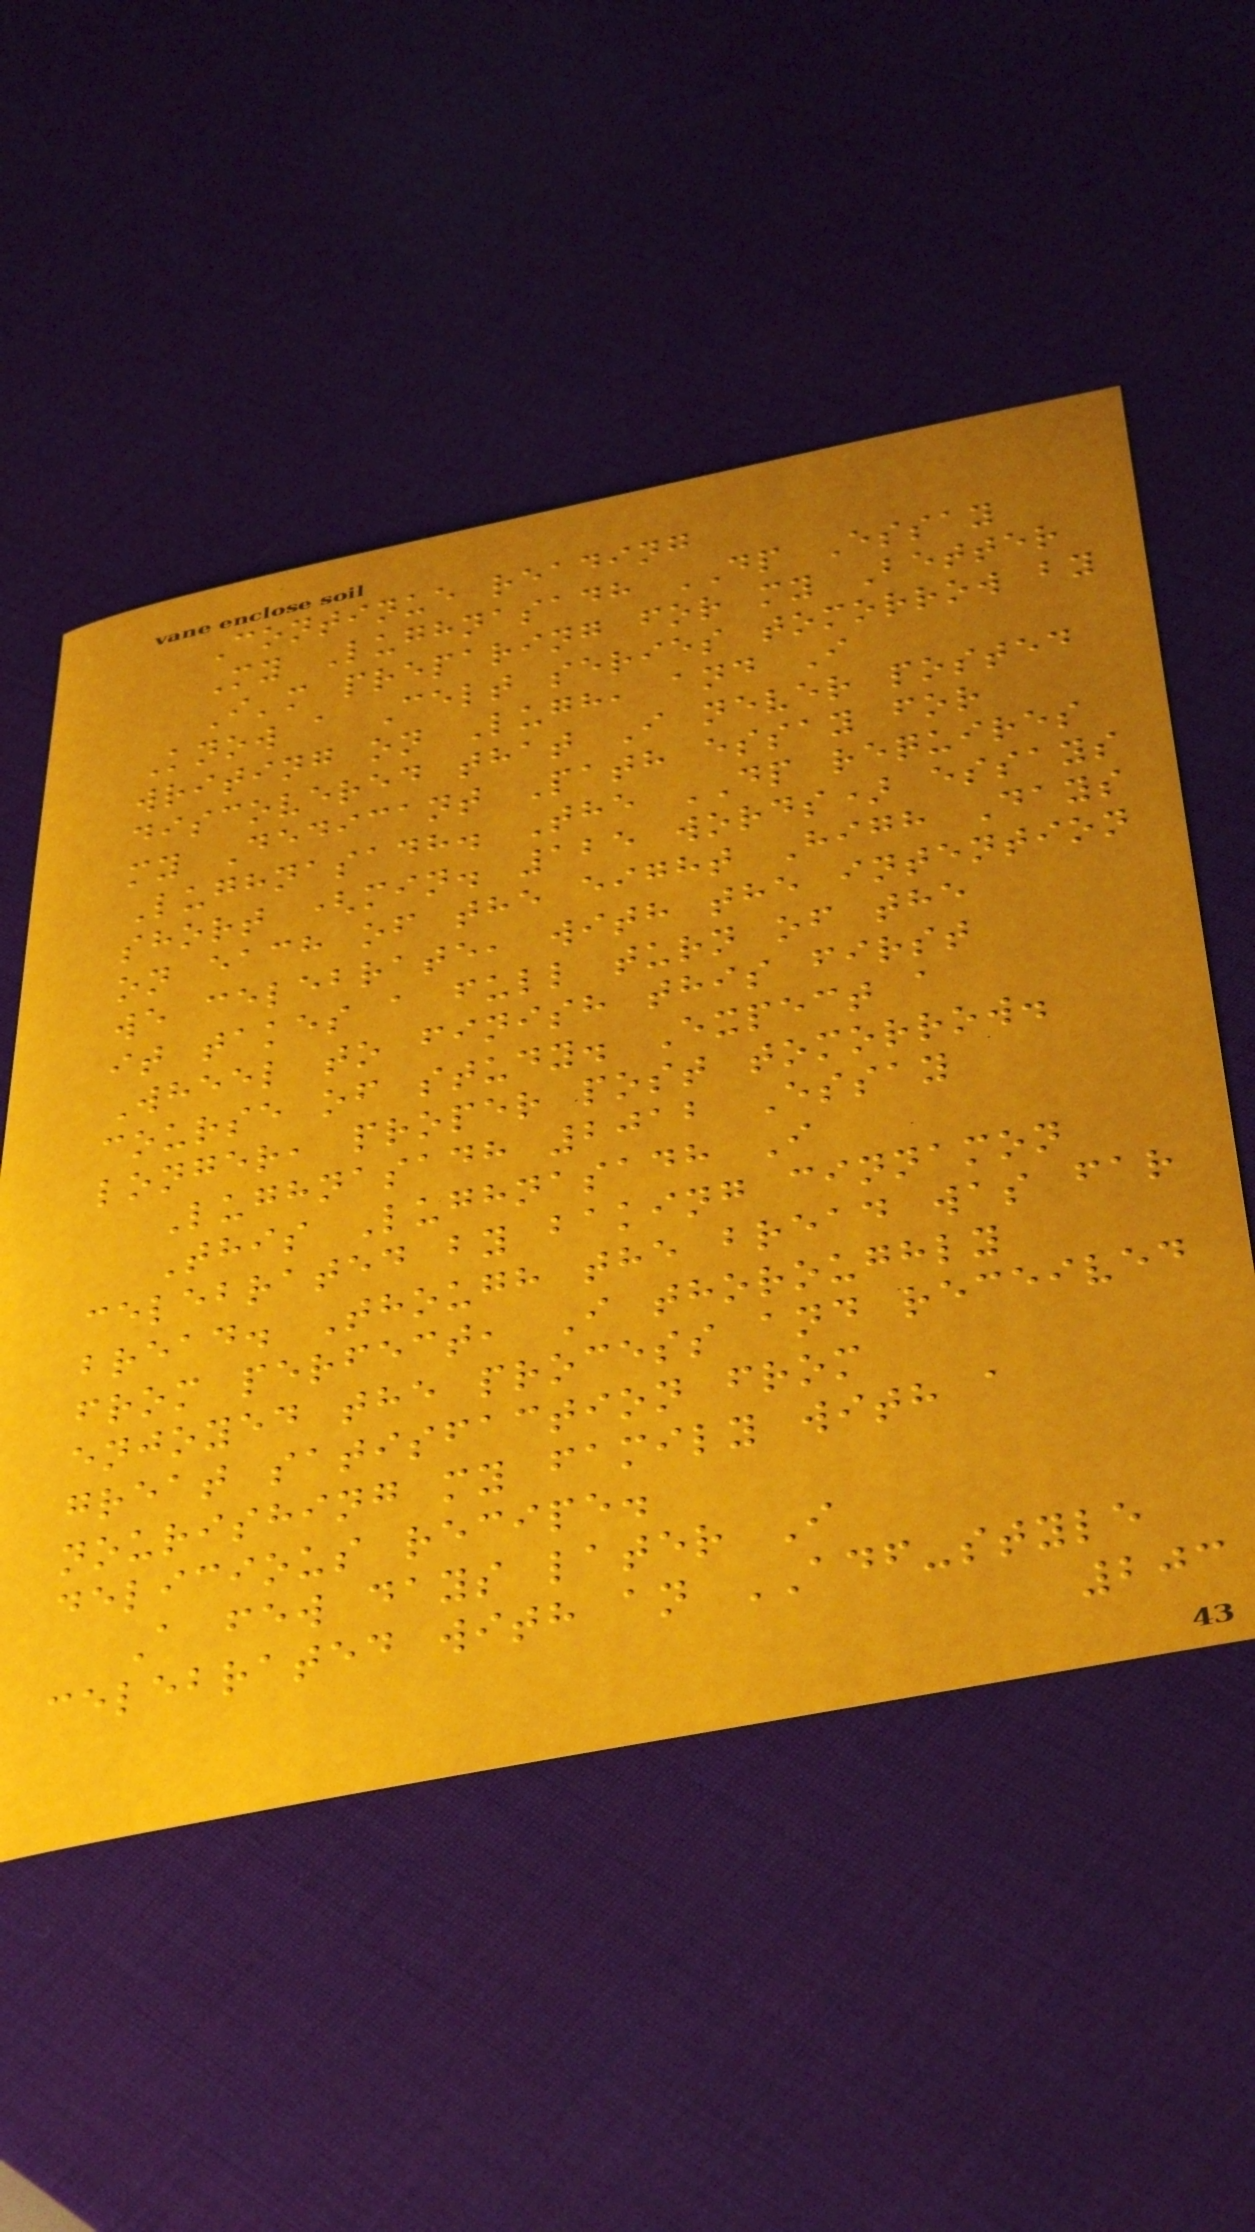Continue reading
My Lughnasadh DP Essay
I'm preparing for my Better
Know a Celt series tomorrow by
writing on Lugh, and I
discovered that I never posted
my Dedicant Path essay for
Lughnasadh. The DP requires
short (min. 125 words) essays
on each of the eight High Days
we celebrate, with the intention
it takes a full turn of the
Wheel to finish this first
course of study. Expect a
longer, proper post tomorrow.
Lughnasadh 2012 Essay
This Lughnasadh I
celebrated by baking cinnamon
bread. Though the bread was far
from perfect, I thoroughly
enjoyed the process and received
great satisfaction from
nourishing my family with a
delicious recipe.
A few days later I
celebrated with an ADF-style
203
